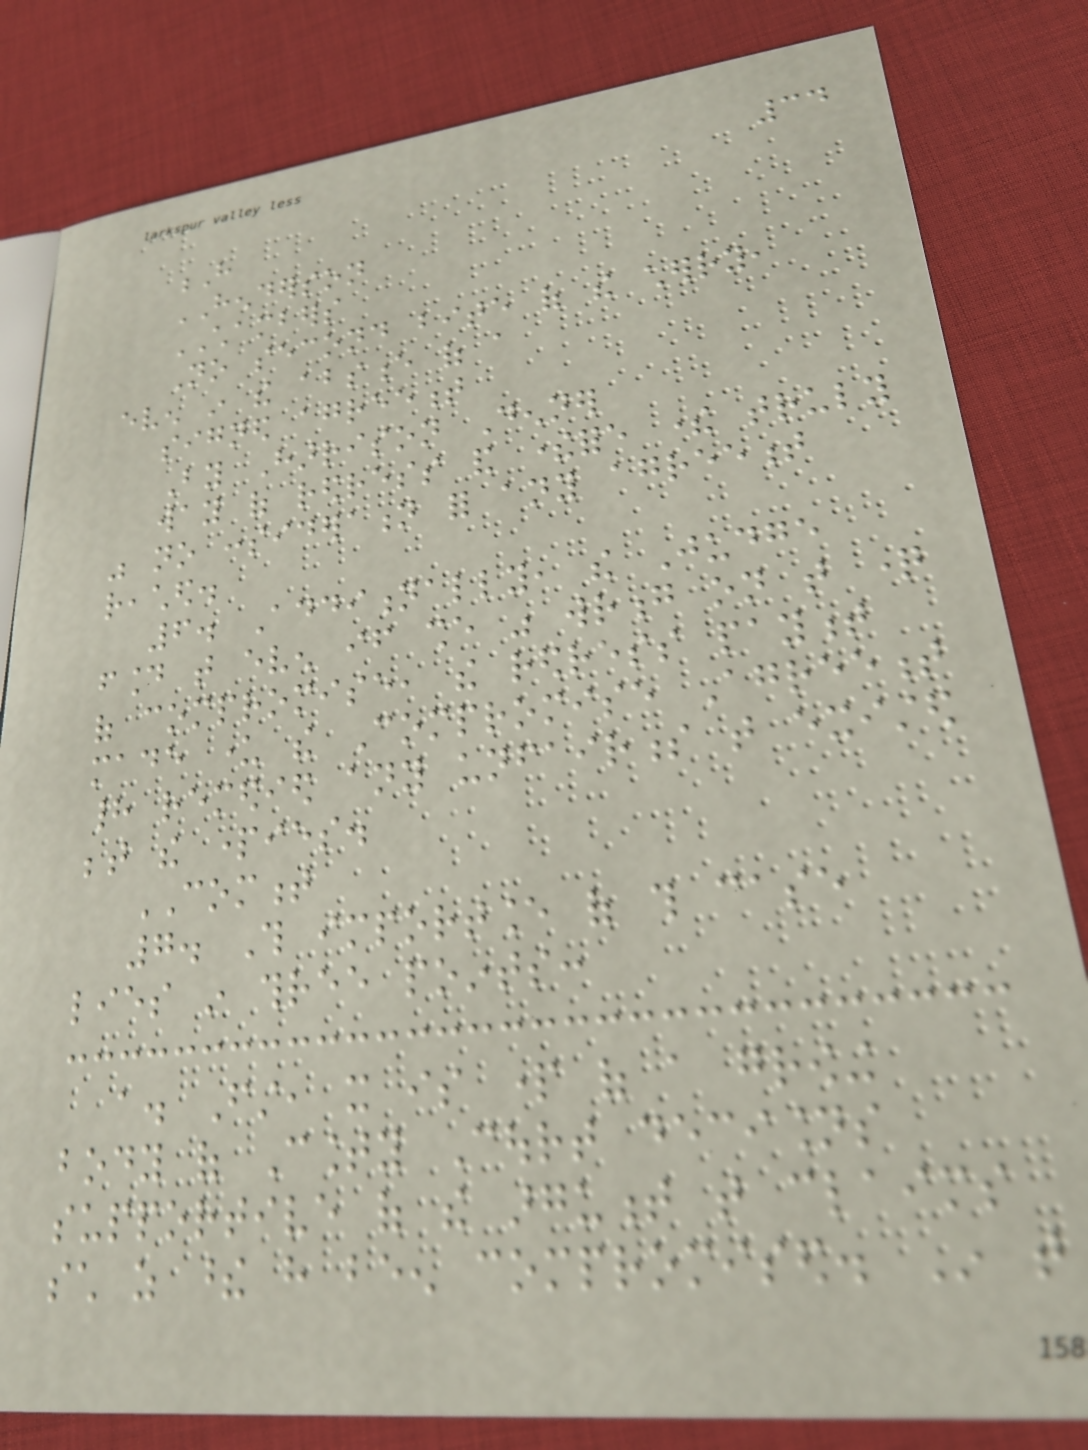34
H
HENDERSON
CHAMBERS
No second bite of the cherry,
even in the absence of a
signed agreement
By Harrison Denner
way of redress and therefore there truly
was no consideration for any agreement
reached.
6. Additionally, the Judge
found that even if she was wrong on that question
of compromise, the redress payment
made under the Compromise Agreement
had remedied any unfairness that existed
between the parties.
COMMENT
7. This importance of this case
lies in three points:
a. First, it is part of a growing
body of County Court decisions
supportive of the argument that claims
such as these have been compromised. In that
